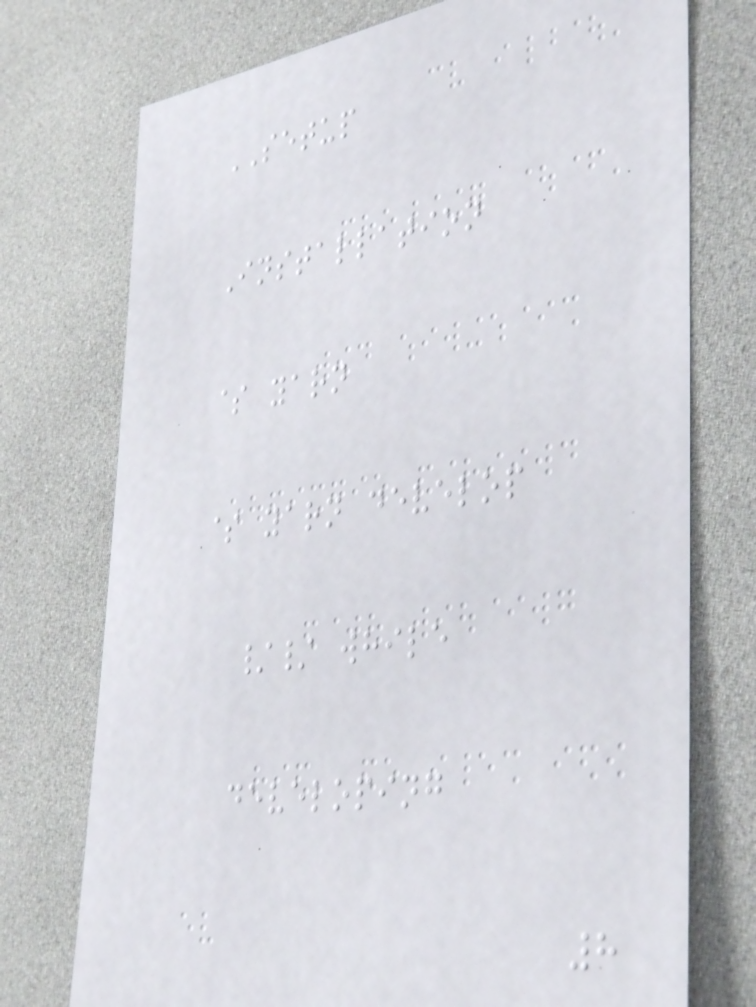SETUP
Installation
$ yarn
$ yarn develop
// while
developing
8
